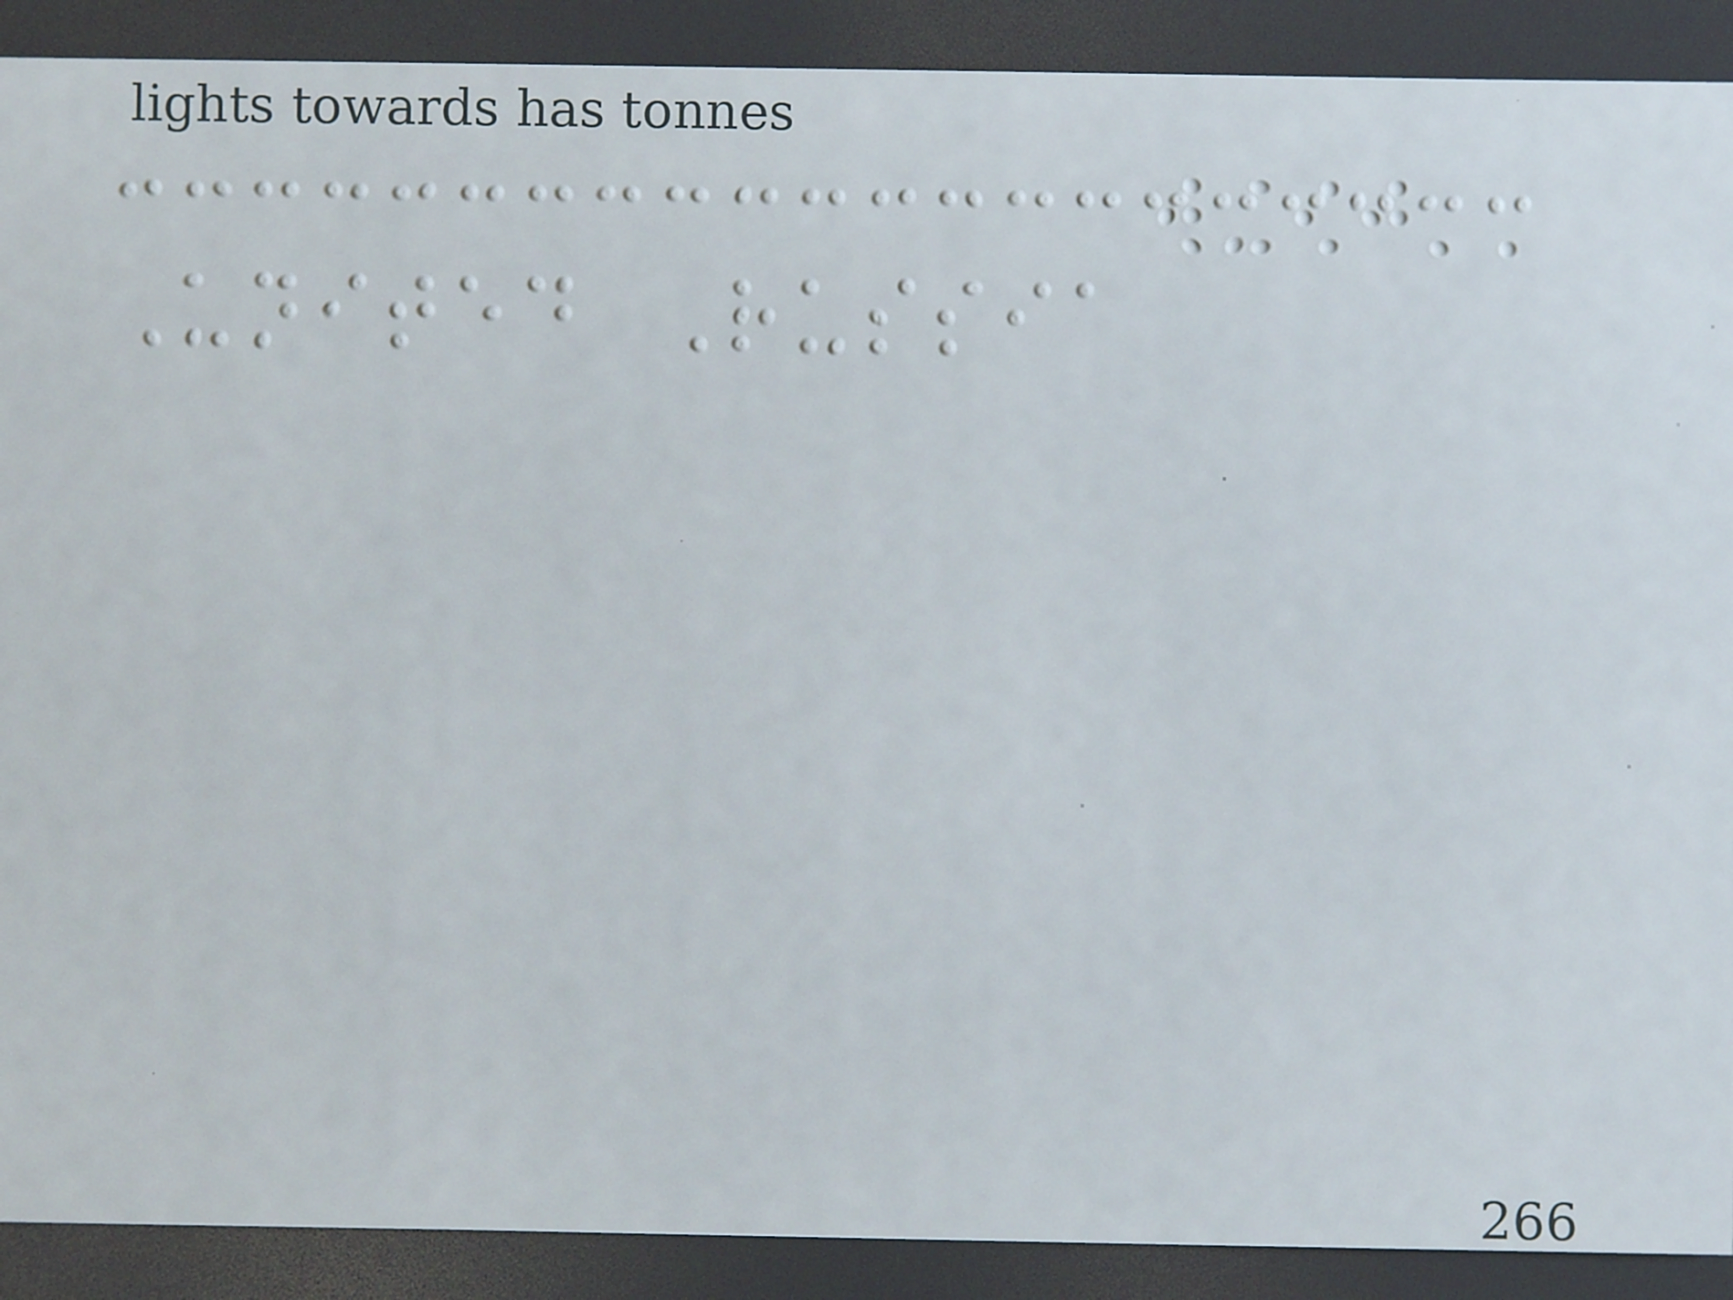United Russia
